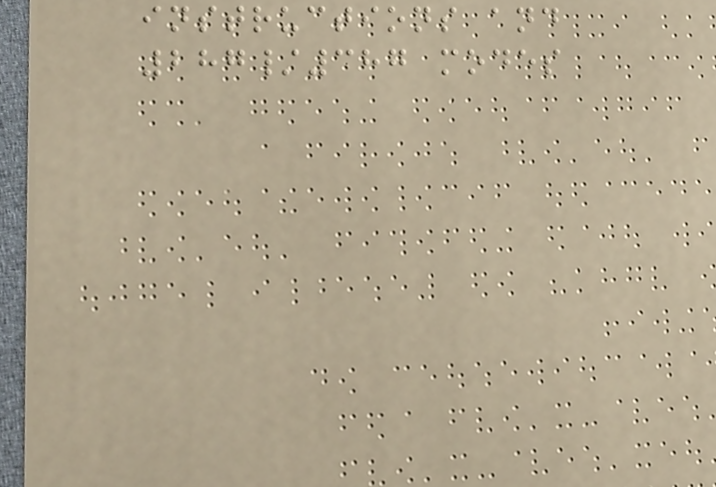instructions and
287/387 modes
